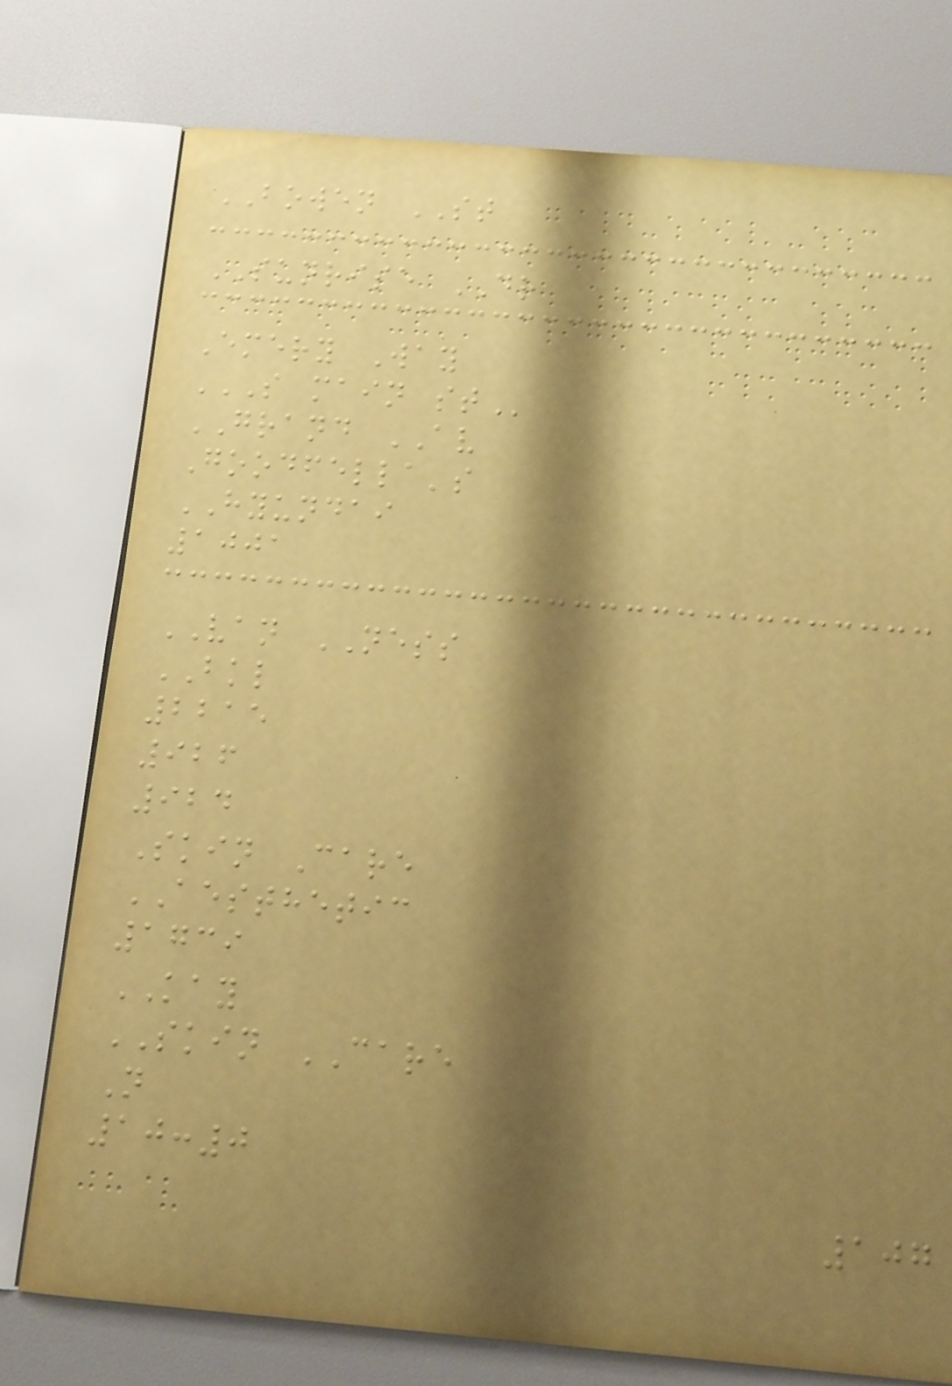BOWEN ST
SUNRISE DR
Emery Way
S MAIN ST
GRAND AV
Goodfella's
HYUNDAI
1001
VAN NESS
BKL
2215
926
924
Skin Care
AESTHETIC
1739
KAY
SKIN CARE
N
10:0
107
